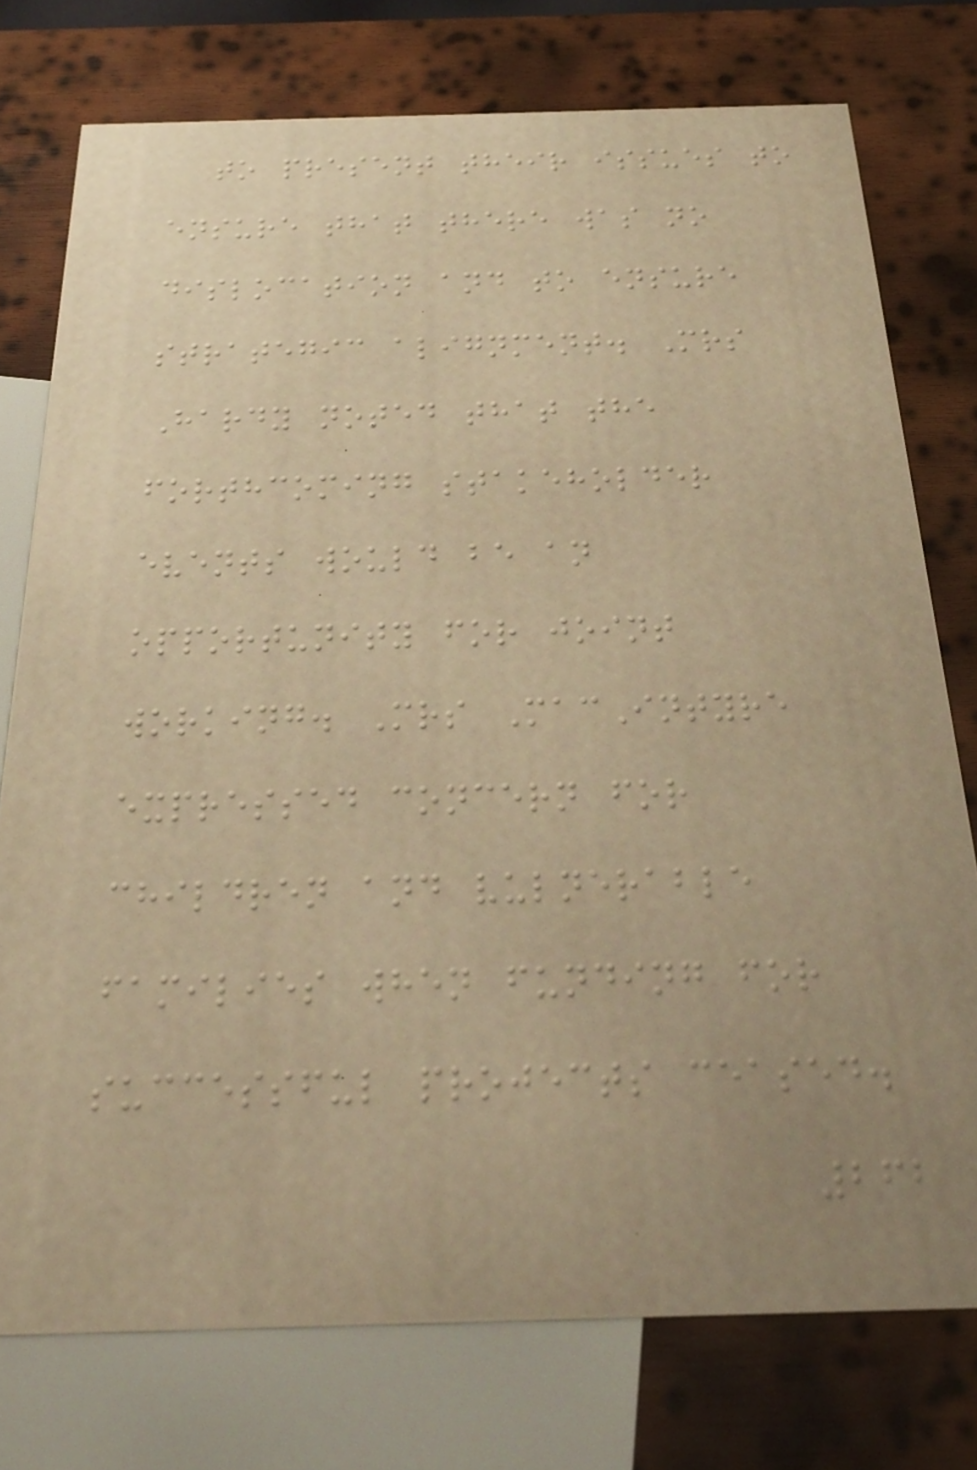to present their issues to
ensure that there was no
dislocation and to ensure
strategic alignment. Mrs
Hardy noted that the
forthcoming stakeholder
events would be an
opportunity for joint
working. Mrs MacIntyre
expressed concern for
children and vulnerable
families when funding for
successful projects ceased.
262
